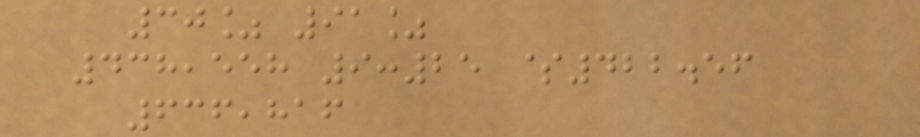30% 91%
438,558 9:25 $422.56
636,816
